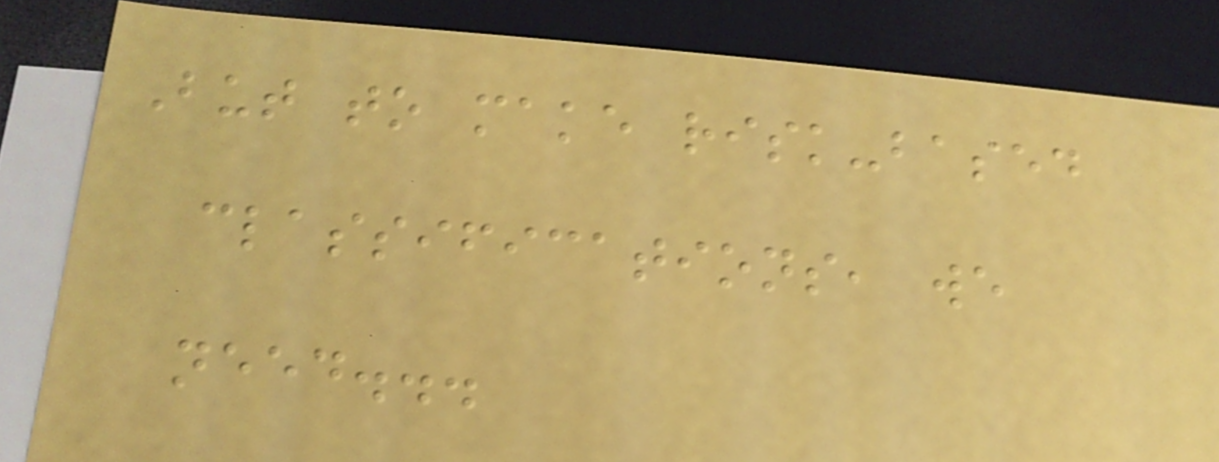But to make risk-based
classifications, we
need...
